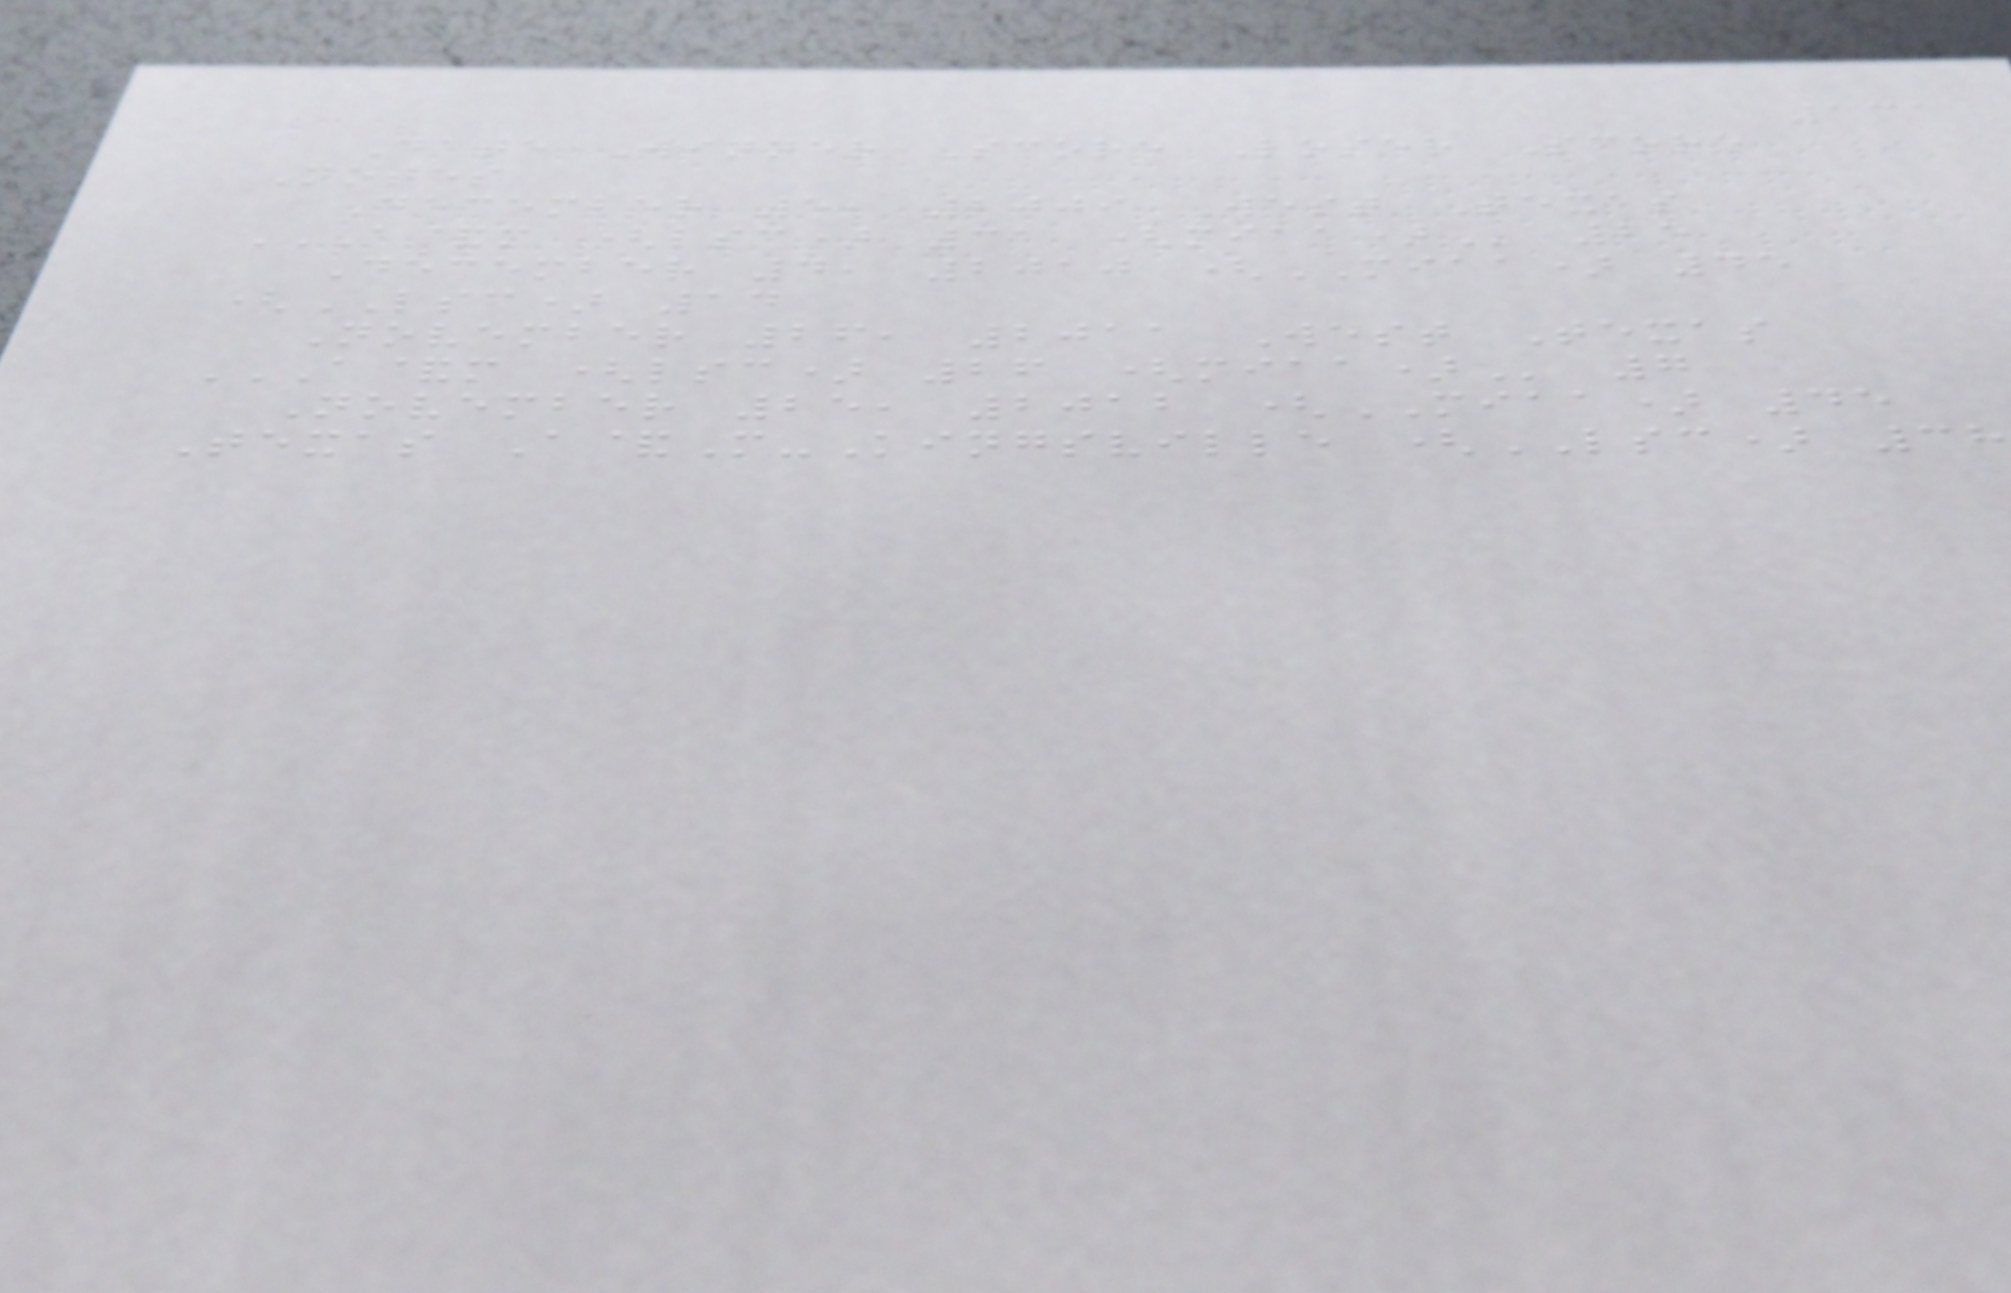131
Date Winner Score Loser Score
Notes
December 5, 2009 West Texas
A&M (LSC) 31 (MIAA) 25
December 4, 2010 (MIAA) 45
(LSC) 14
November 26, 2011 West Texas
A&M (LSC) 26 (MIAA) 7
November 25, 2012 (MIAA) 45
Texas A&M-Kingsville (LSC) 38
